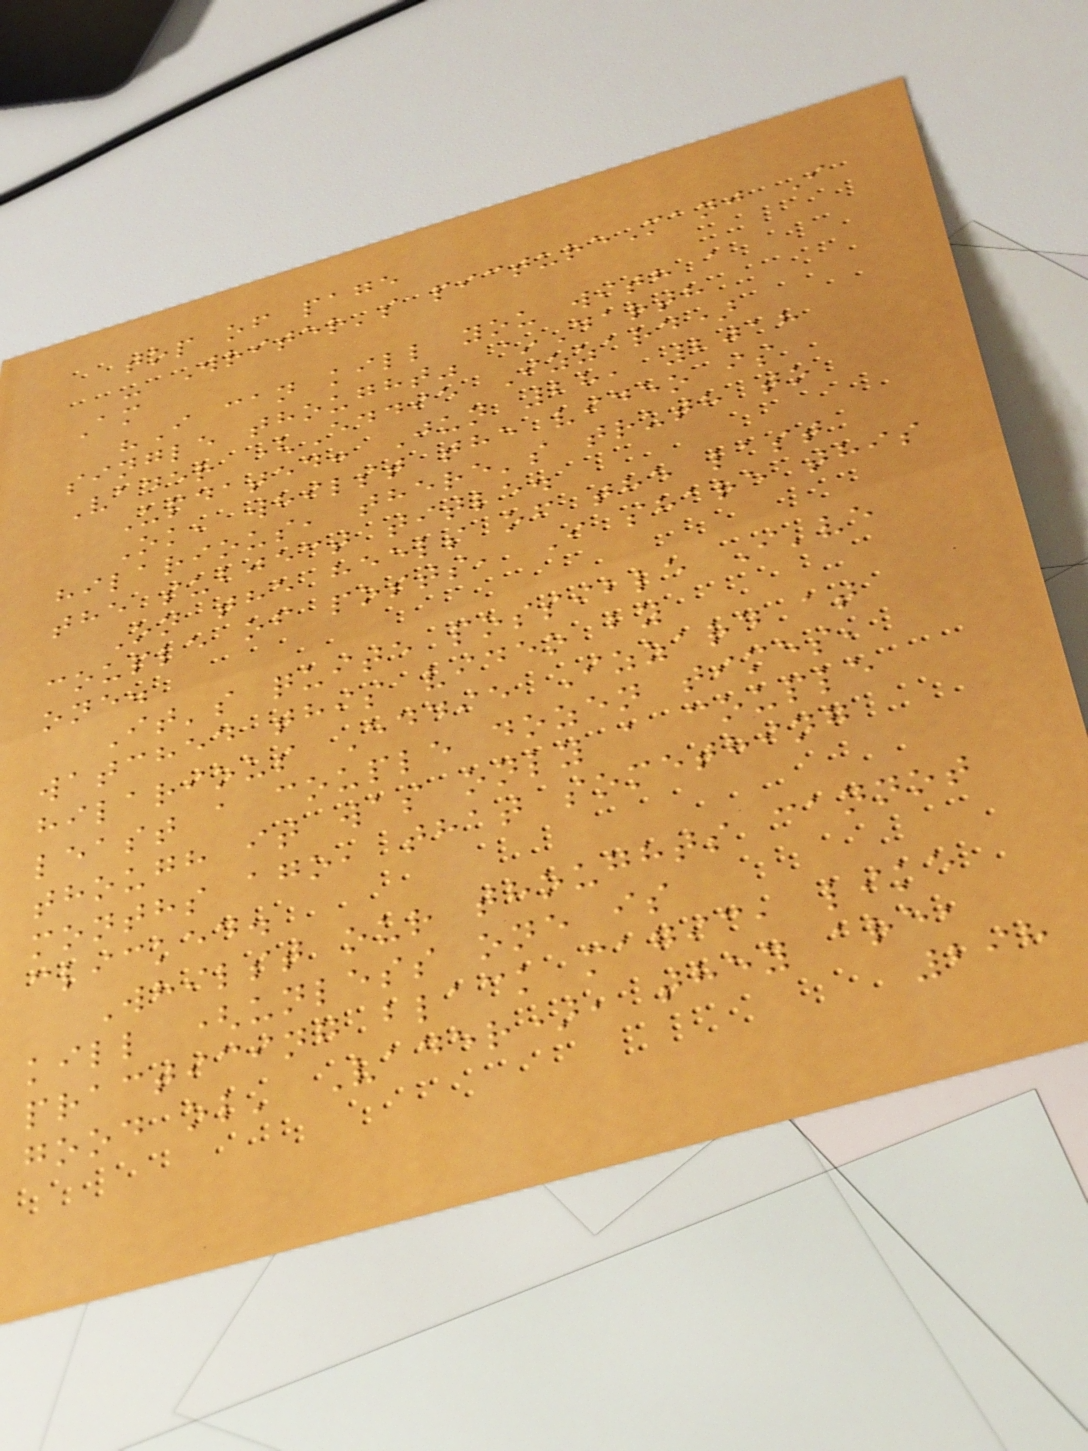top of page
- Writer's pictureManj I
Am
"I can kill you with a
single thought" ~Darth
Vader (Eddie Izzard)
Updated: Jun 28, 2018
Ok, whilst the video is
hilarious, there's truth to
the subject title.
On the heels of the last
couple of posts, I share this
one.
It's quite possible I've
watched this video by
hilarious Eddie Izzard at
least a couple dozen times,
though it was only a couple
months ago, that something
clicked.
Whilst our thoughts cannot
kill (unless one is
practicing black magic, like
good ol' Vader), they are,
298
